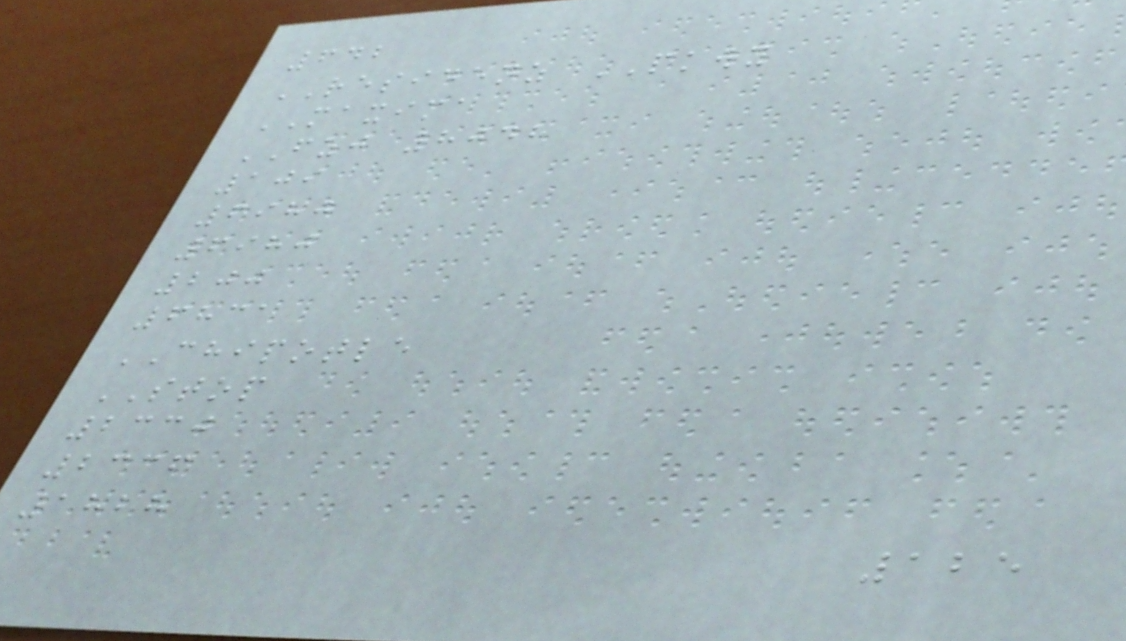642
RESIDENZ PKWY
MAXIMA
FZJ 8048
109
6980
6980
200
6831
CHIPOTLE
STOP
2330
2336
1828
125
